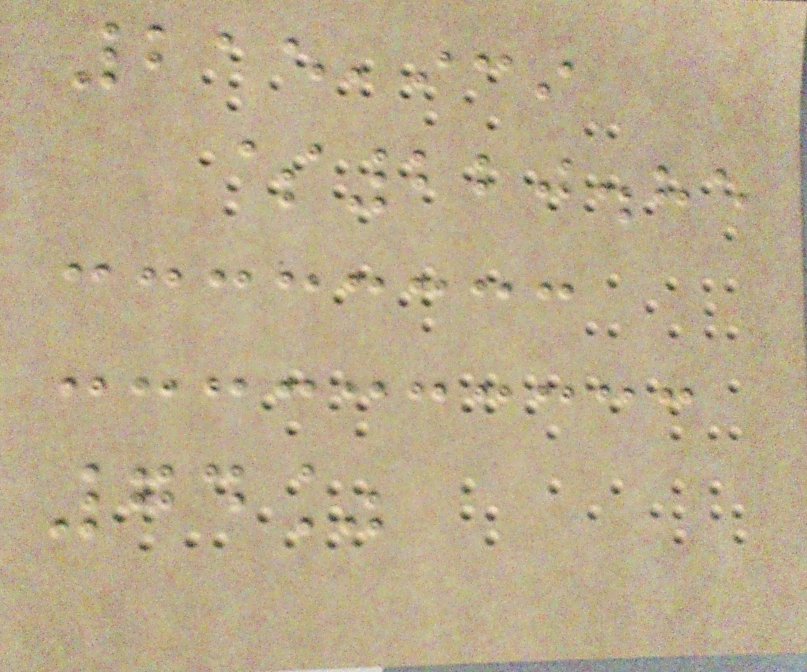215,939
$220.85
74%
